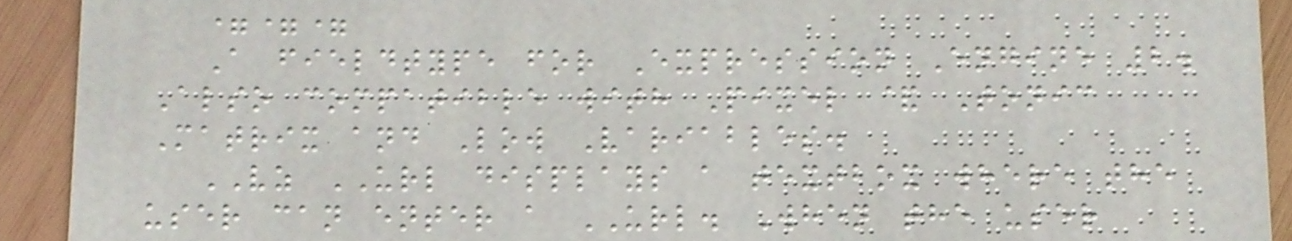===
A fieldtype for Expression Engine 2.
Also compatible with Pixel & Tonic
Matrix and Low Variables.
VZ URL displays a textbox where the
user can enter a URL. When the user
